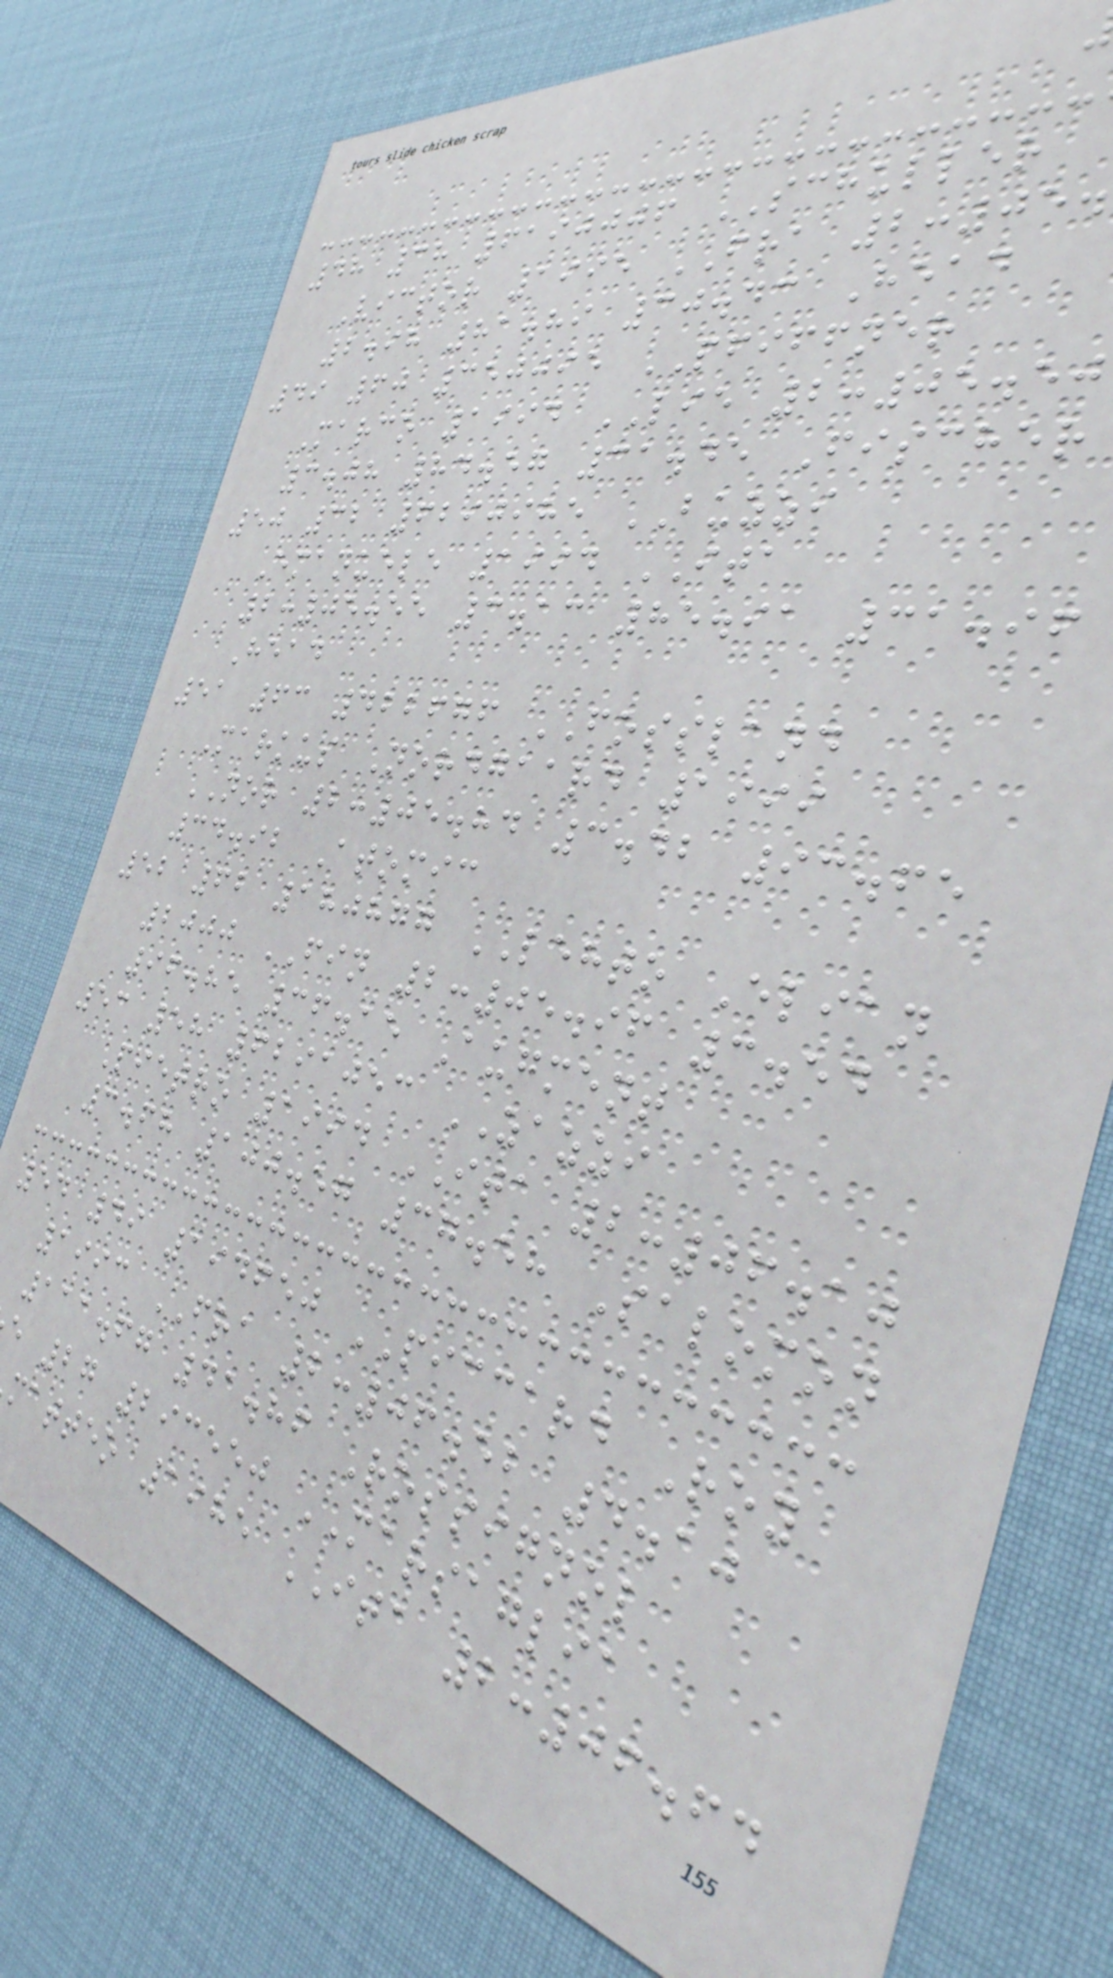48 38 6190006 SCHULLER
Victor 1995 FRA 2:05.
2.98 81.89 30.43 Head
49 60 350095 PFIFFNER
Marco 1994 LIE 2:05.50
3.08 84.57 31.45 Fischer
50 32 6290985 BUZZI
Emanuele 1994 ITA
2:05.55 3.13 85.91 31.96
Head
51 63 422676 FOSSLAND
Markus Nordgaard 1999
NOR 2:05.84 3.42 93.65
34.92 Atomic
52 62 180877 LEHTO Elian
2000 FIN 2:05.96 3.54
96.85 36.15 Augment
53 58 6291053 ZAZZI
Pietro 1994 ITA 2:06.10
3.68 100.57 37.58 Salomon
54 49 194650 PICCARD Roy
1993 FRA 2:06.52 4.10
111.67 41.86 Rossignol
e 27 293550 MARSAGLIA
matteo 1985 ITA 2:06.64
